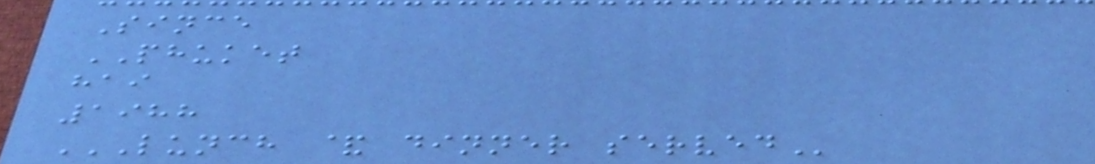Since
PHUKET
hai
1988
LUNCH & DINNER SERVED
